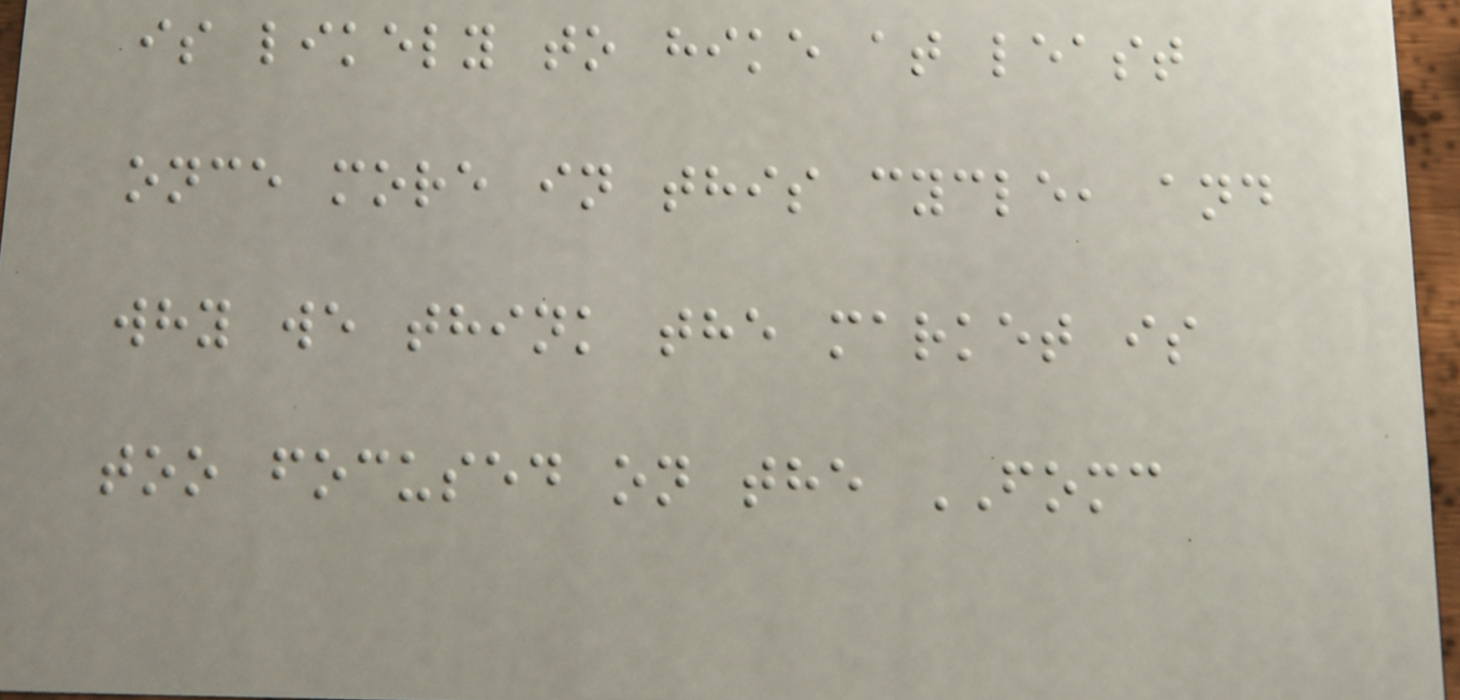is likely to hike at least
once more in this cycle, and
why we think the market is
too focused on the FOMC
